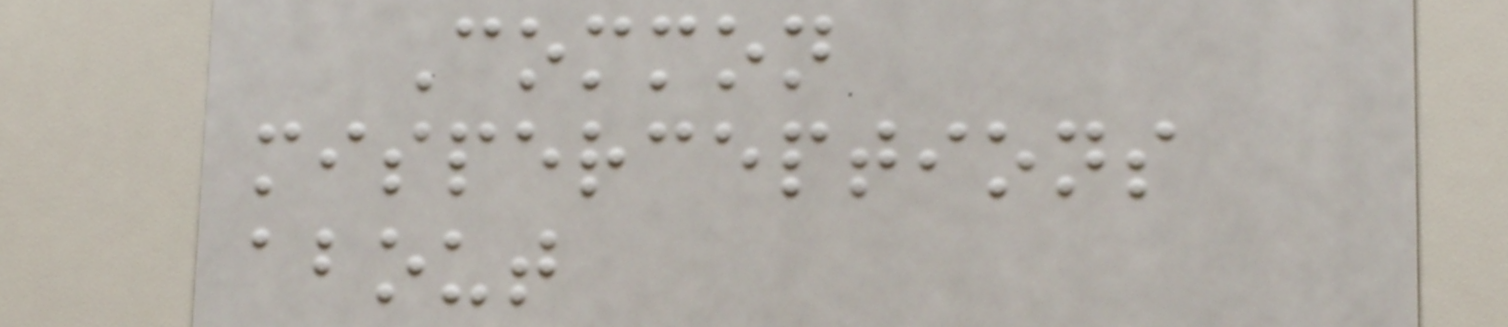Common
misperceptions
about
